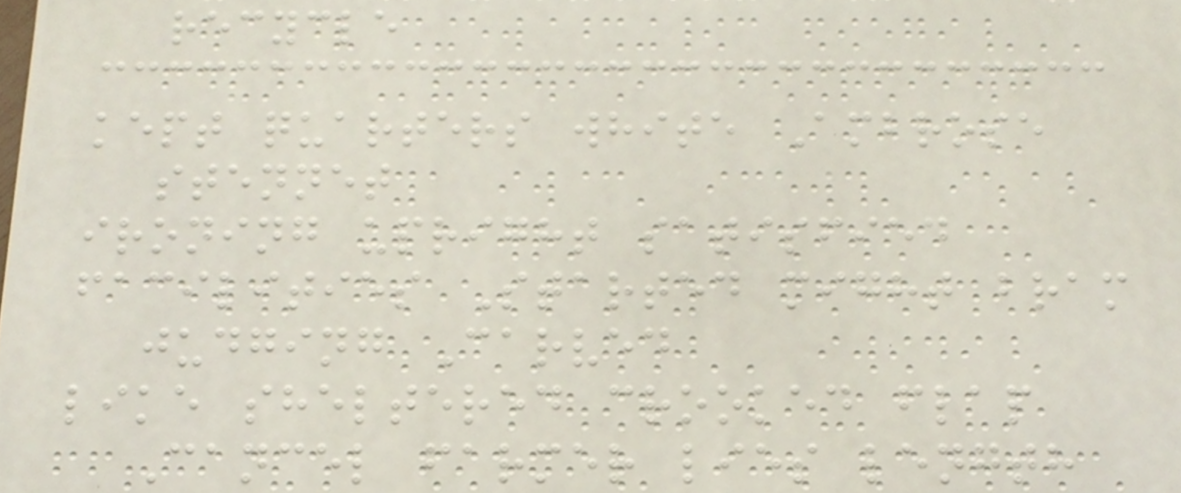recycle
kept quarters white Ambrose
stennet
ironing upright satisfied
facilities Started might bram
judging Carved
like sheltered crooked flap
Cancel farmer lies length
